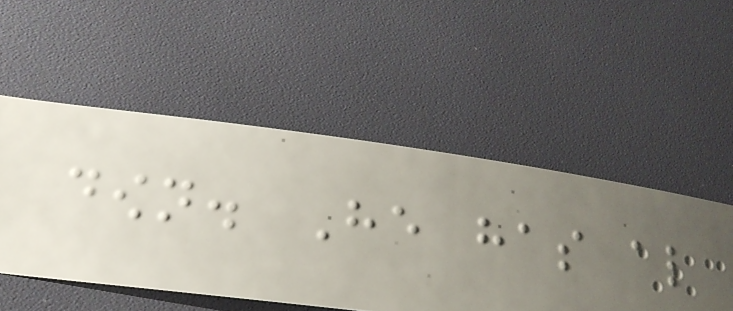down. He has also
